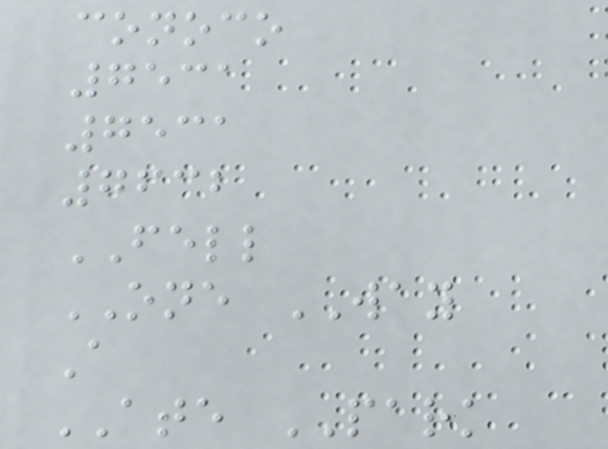conoco
7531
7531
7632
FELL
ONE WAY
A
ATE PARK
